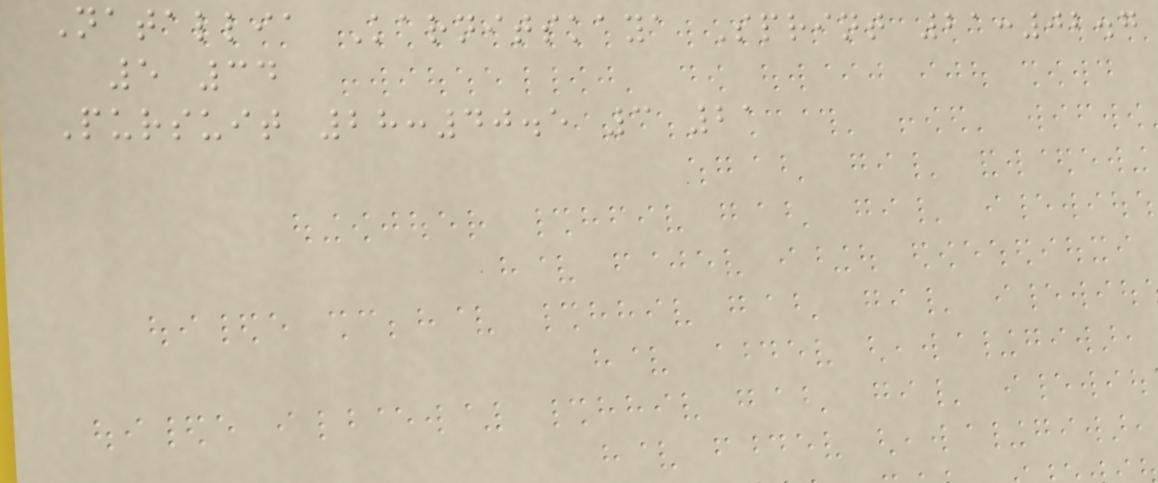Natallia Karnitskaya Sprint 21:02.7
5 34
Pursuit 28:40.5 3 21
